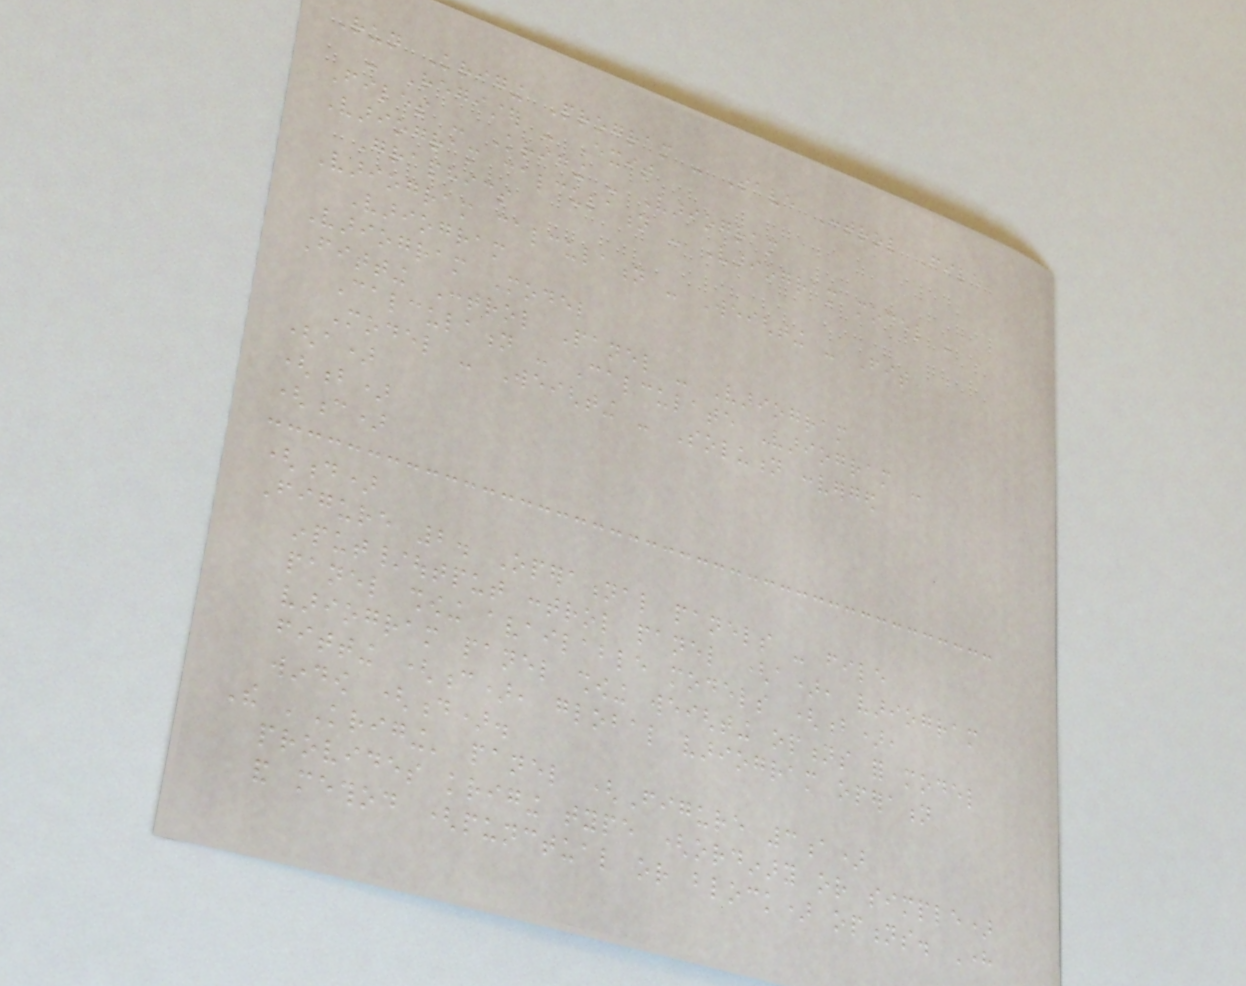Run Kriging Program - Save Control File
- Register - Exit
Files - Kriging - Variogram
Variogram calculation - Variogram model -
Graphics
Variogram calculation - Weighting - Fit
Variogram
Variogram Model
Fitting Control Panel - Variogram
Calculation - Calculate Variogram -
Model - Weighting - Solution converged
(a)
(b)
(c)
(d)
Figure 2. Operational panels - file
input/output control panel (a), variogram
panel showing available models (b),
variogram panel showing weighting options for model
fitting (c), global variogram operation
window (d).
The 'Kriging' panel (Figure 3a)
provides kriging type (ordinary or simple)
and method (punctual or block) options. Here
